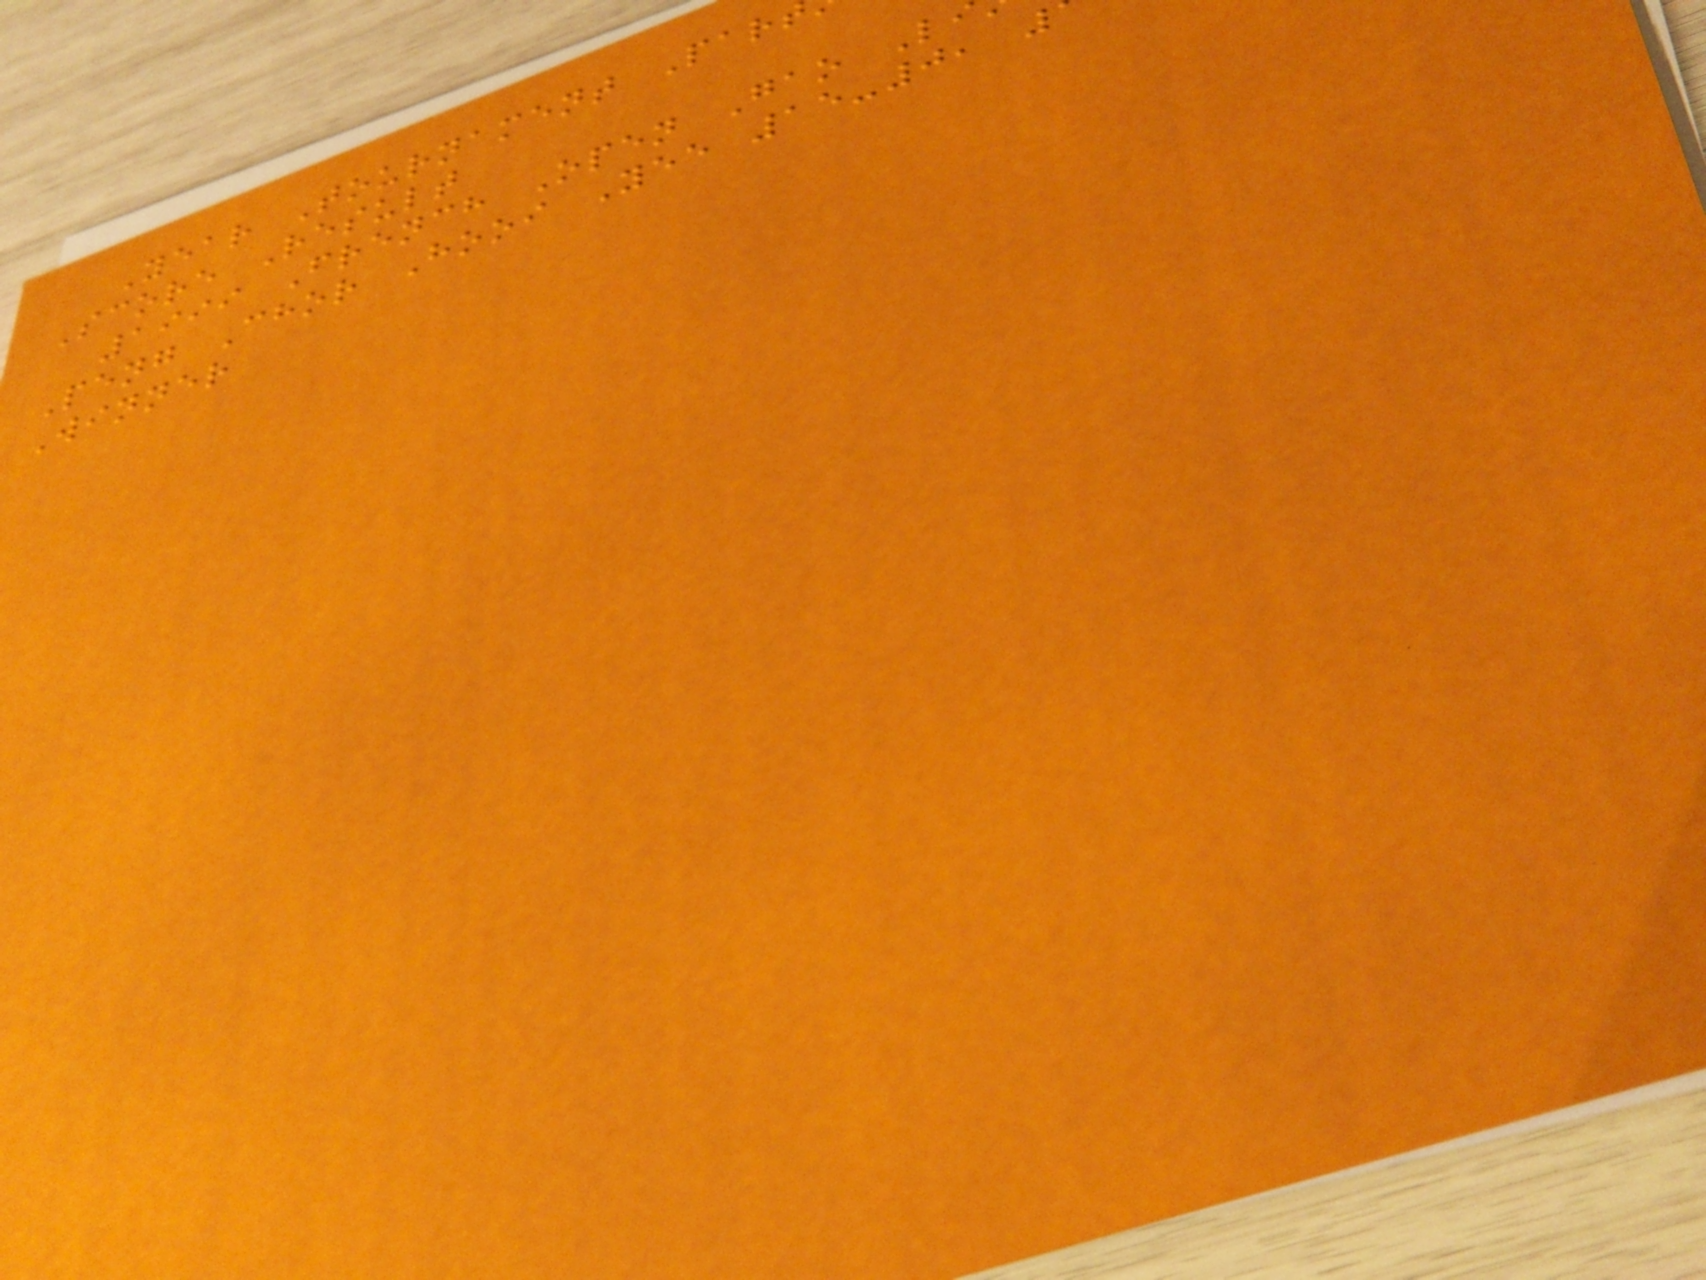Year Tournament Par
Score Result
1999 French Open Gao L
Peng Chor Hooi Yee 15-0,
Winner
